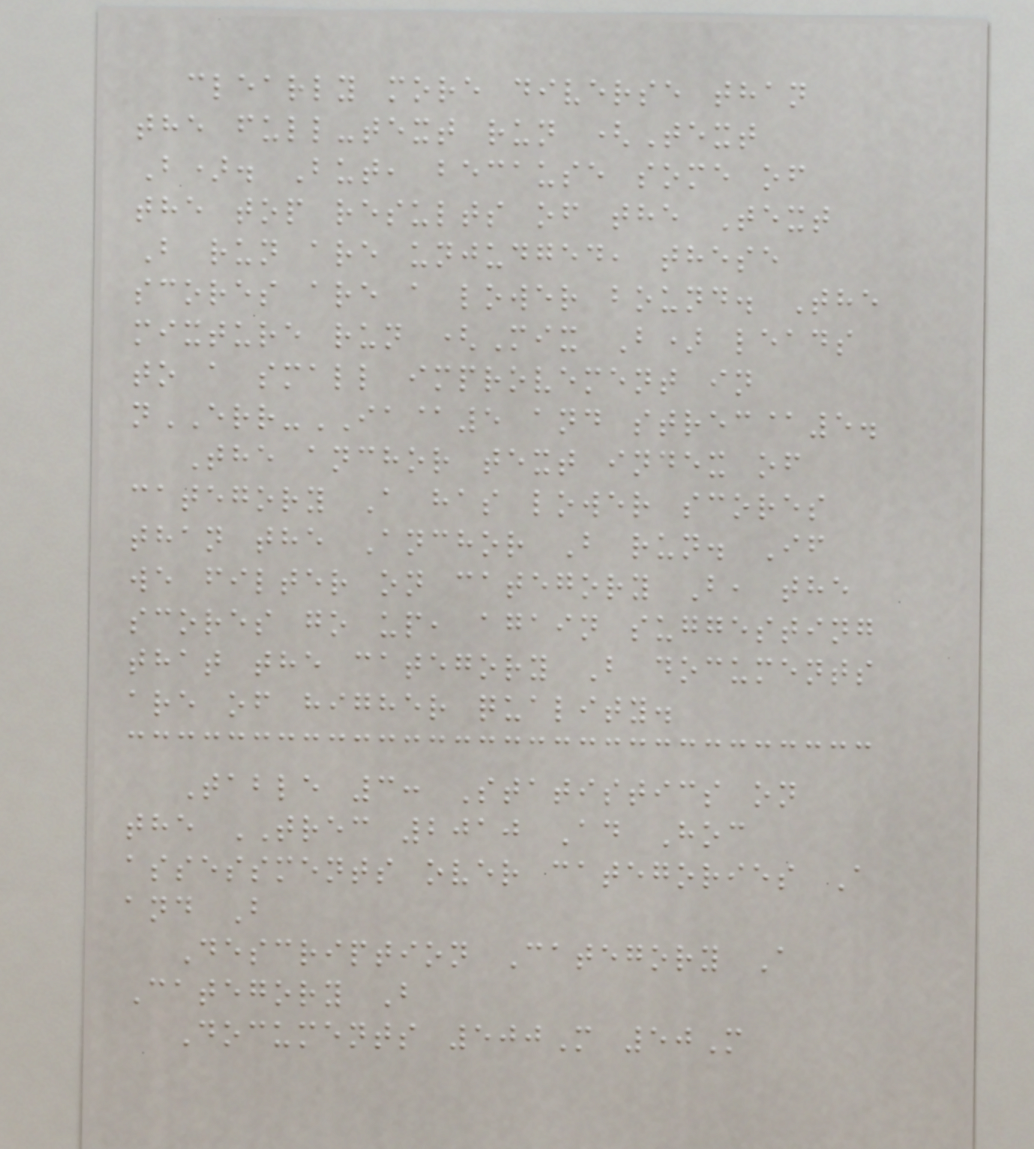clearly more diverse than
the full-text run (Text
B). But, because some of
the top results of the Text
B run are unjudged, these
scores are a lower bound. The
mixture run (Mix B) leads
to a small improvement in
nERR-IA@5 and strec@5.
The anchor text index of
category A has lower scores
than the Anchor B run. If
we filter on category B, the
scores go up, again suggesting
that the category B documents
are of higher quality.
Table 3: Statistics on
the TREC 2010 Ad Hoc
assessments over categories A
and B
Description Category A
Category B
Documents 500M 50M
